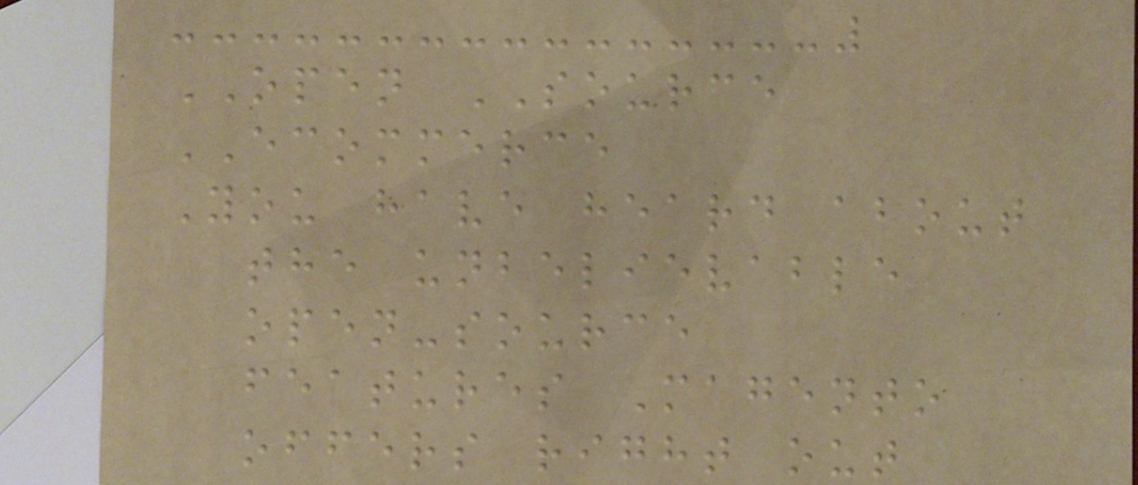OPEN SOURCE
ECOMMERCE
You have heard about
the unbelievable
open-source
features Magento
offers right out
